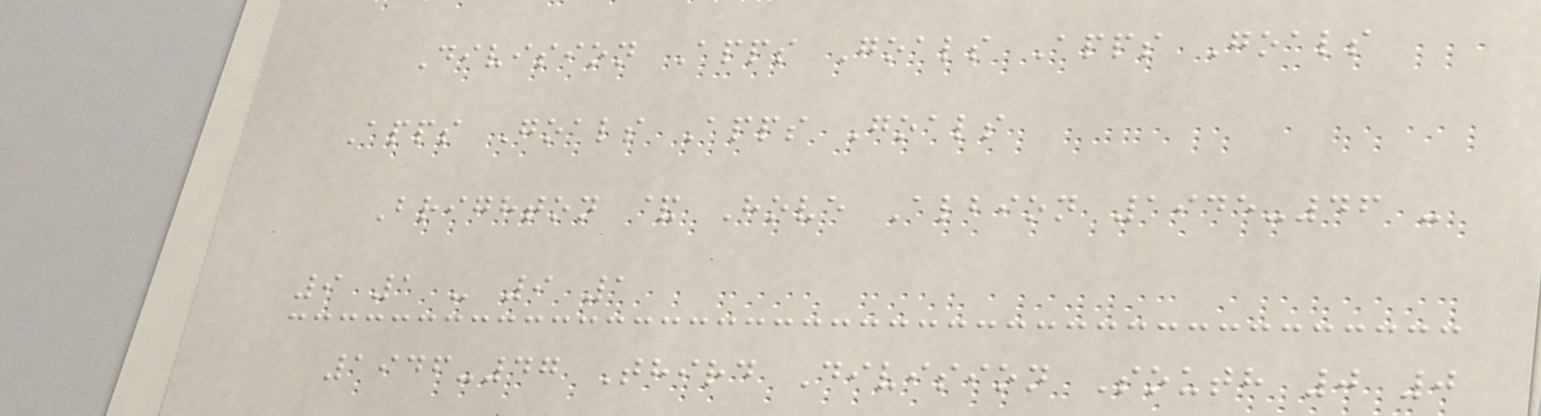Division Apps Goals Apps Goals
Apps Goals Apps Goals
Brighton & Hove Albion 1945-46 -
9 1 - 9 1
1946-47 Third Division South 0 0
